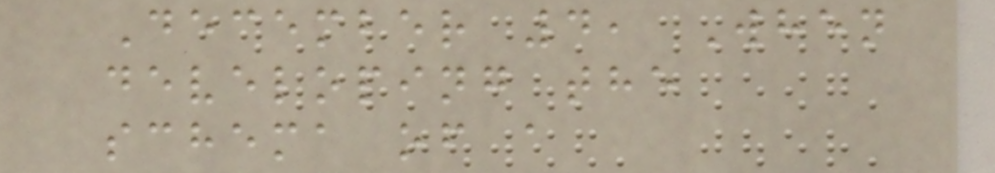December 4, When
developing the
schema of a
